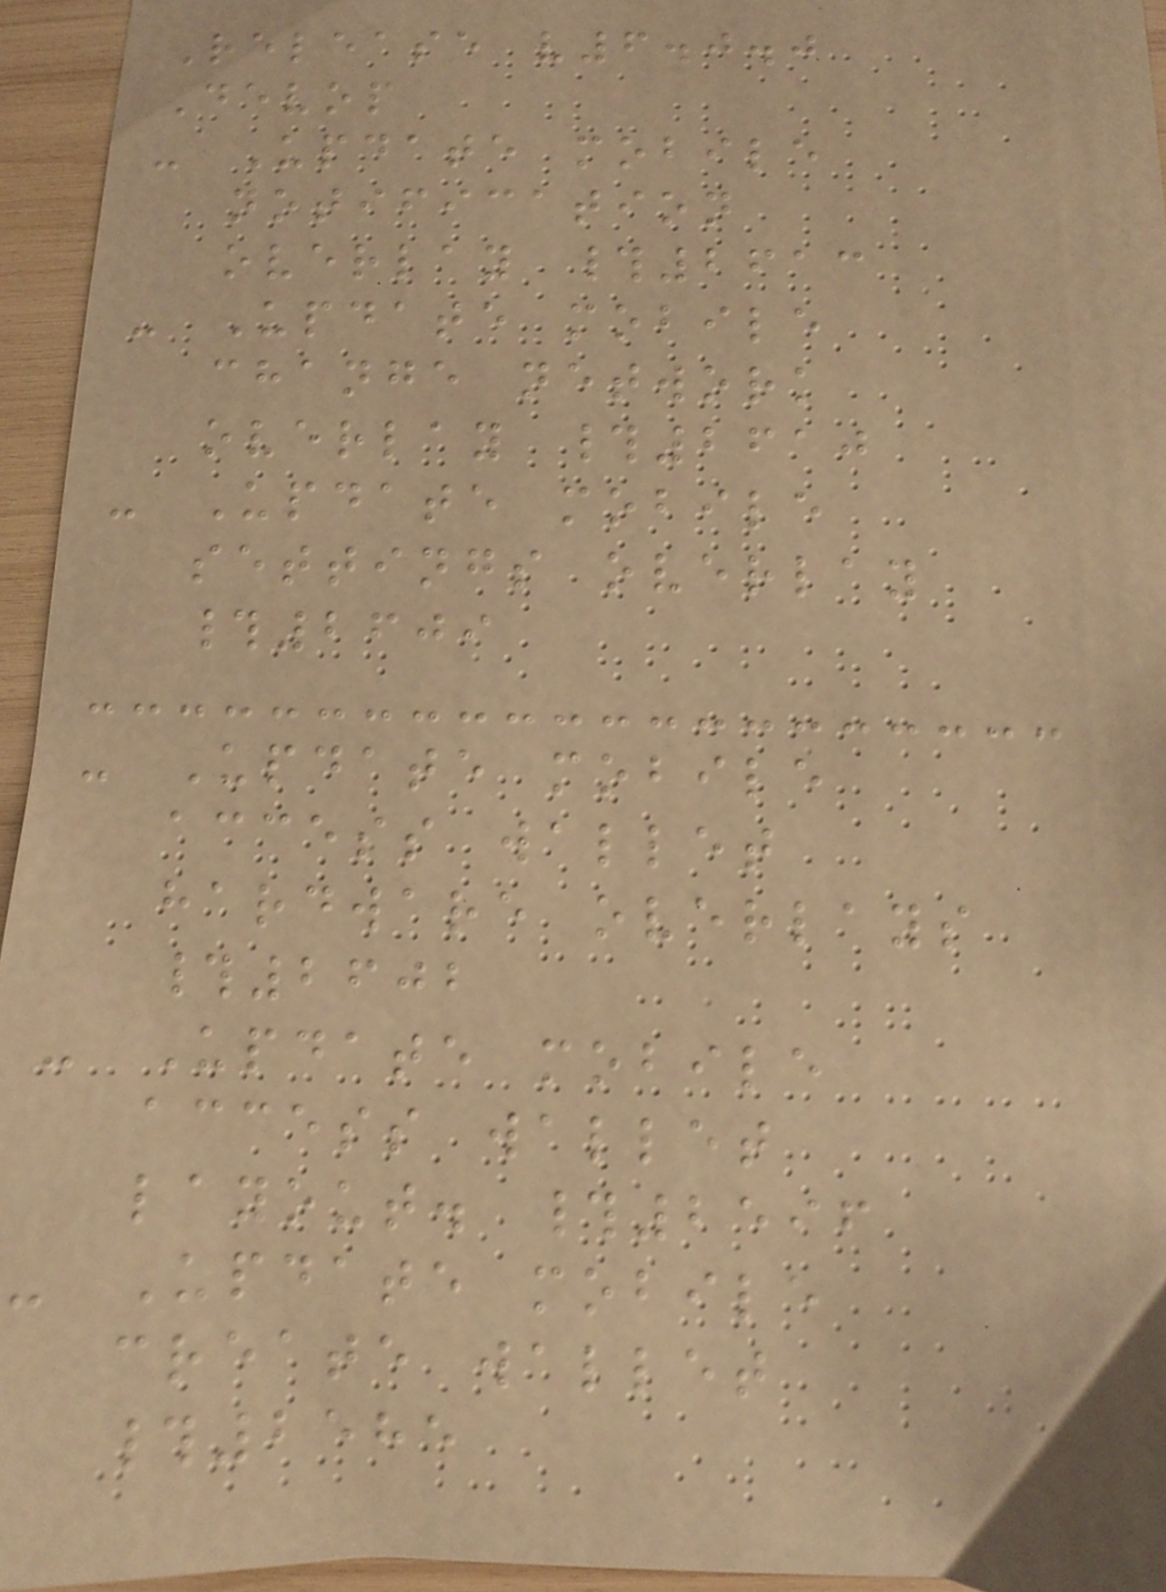Release v6.0.0
Devop
- Update mobile
notification
overlay #2613
- Update mobile
change network
overlay #2610
- Update mobile
settings overlay
#2609
- Update mobile
access wallet
hardware overlays
#2602
- Update mobile
access wallet
layout. #2596
- Update mobile
create wallet
#2585
